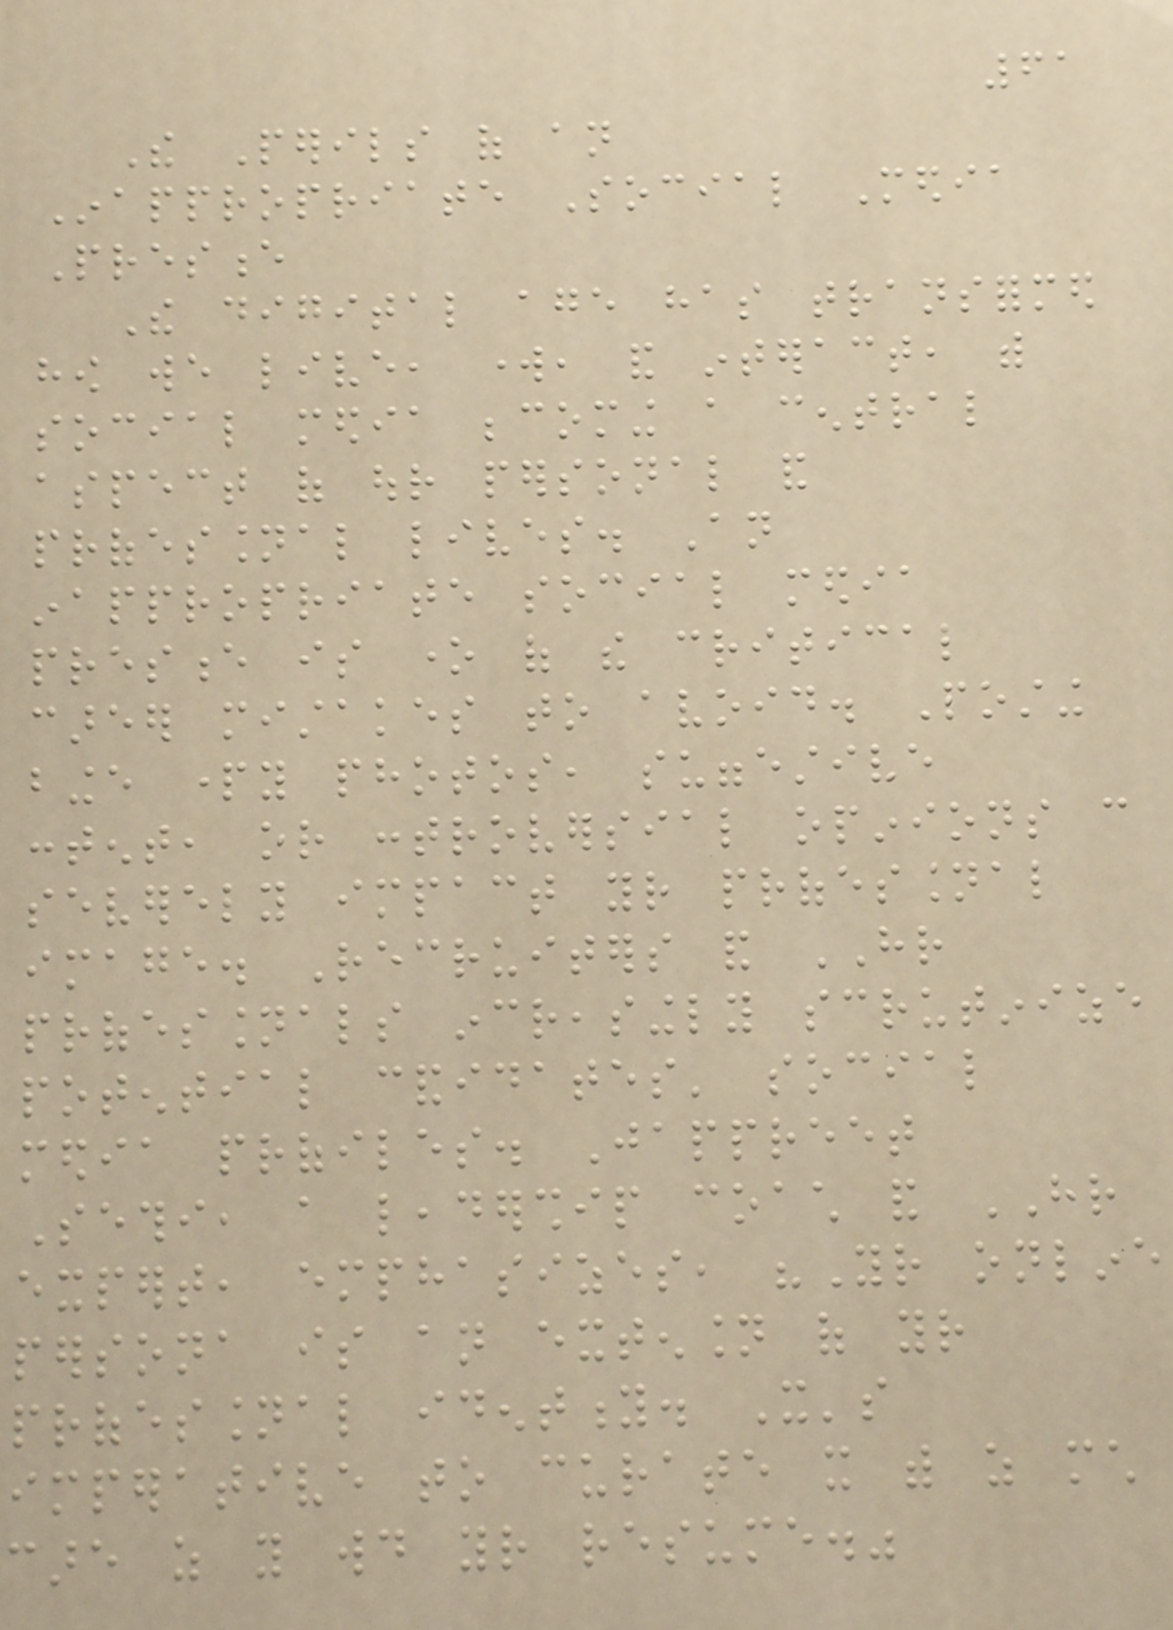61
The Perils of an
Inappropriate Social Media
Presence
The digital age has transformed
how we live, work, and interact, with
social media becoming a central
aspect of our personal and
professional lives. An
inappropriate social media
presence is one of the critical
career mistakes to avoid. Posting
binge party photos, suggestive
content, or controversial opinions can
severely impact your professional
image. Recruiters and HR
professionals increasingly scrutinize
potential candidates' social
media profiles. Jappreet
Sethi, a leadership coach and HR
expert, emphasizes, "Your online
persona is an extension of your
professional identity. It's
imperative to curate it with as much
care as you would your resume."
